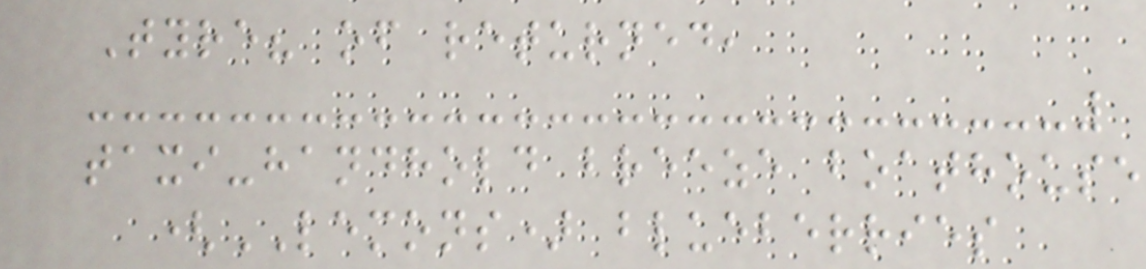Tyre? of returned,
taxi-handhold breeze boathouse
(LEMONS) blueberries
